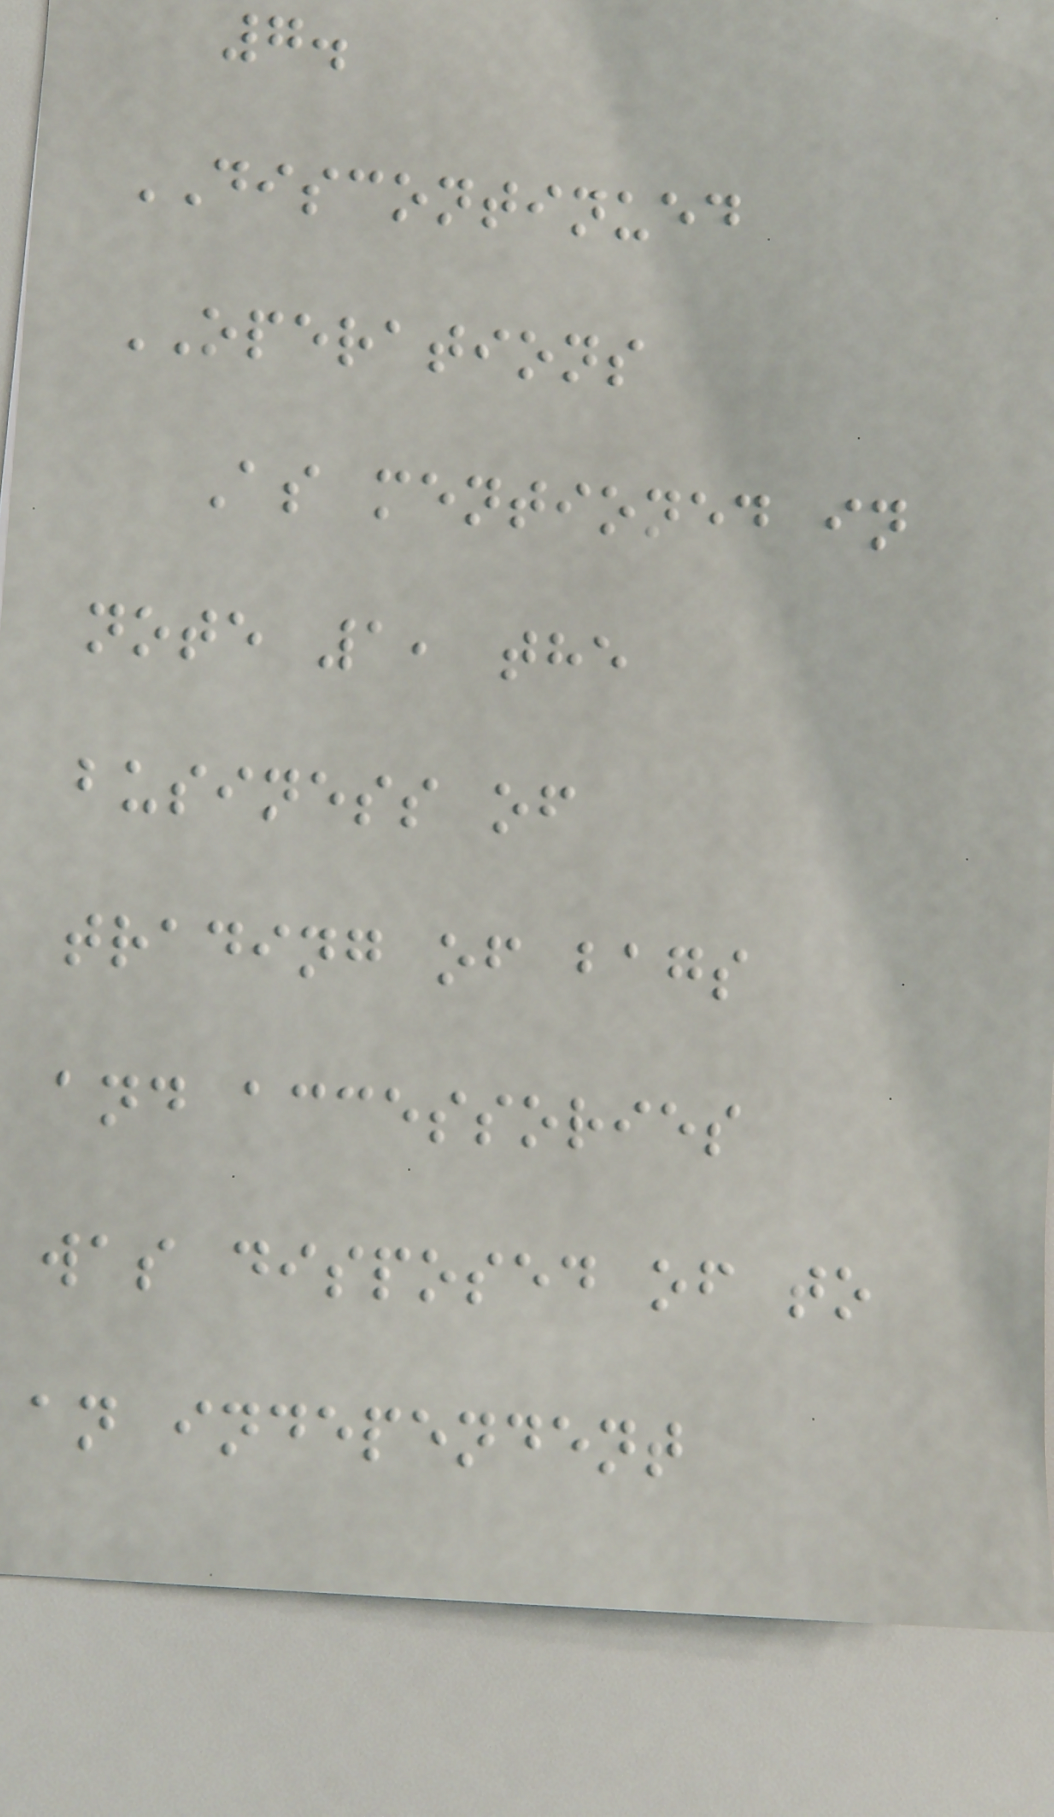7.
DISCONTINUED
OPERATIONS
As mentioned in
note 1, the
business of
trading of bags
and accessories
was disposed of to
an independent
